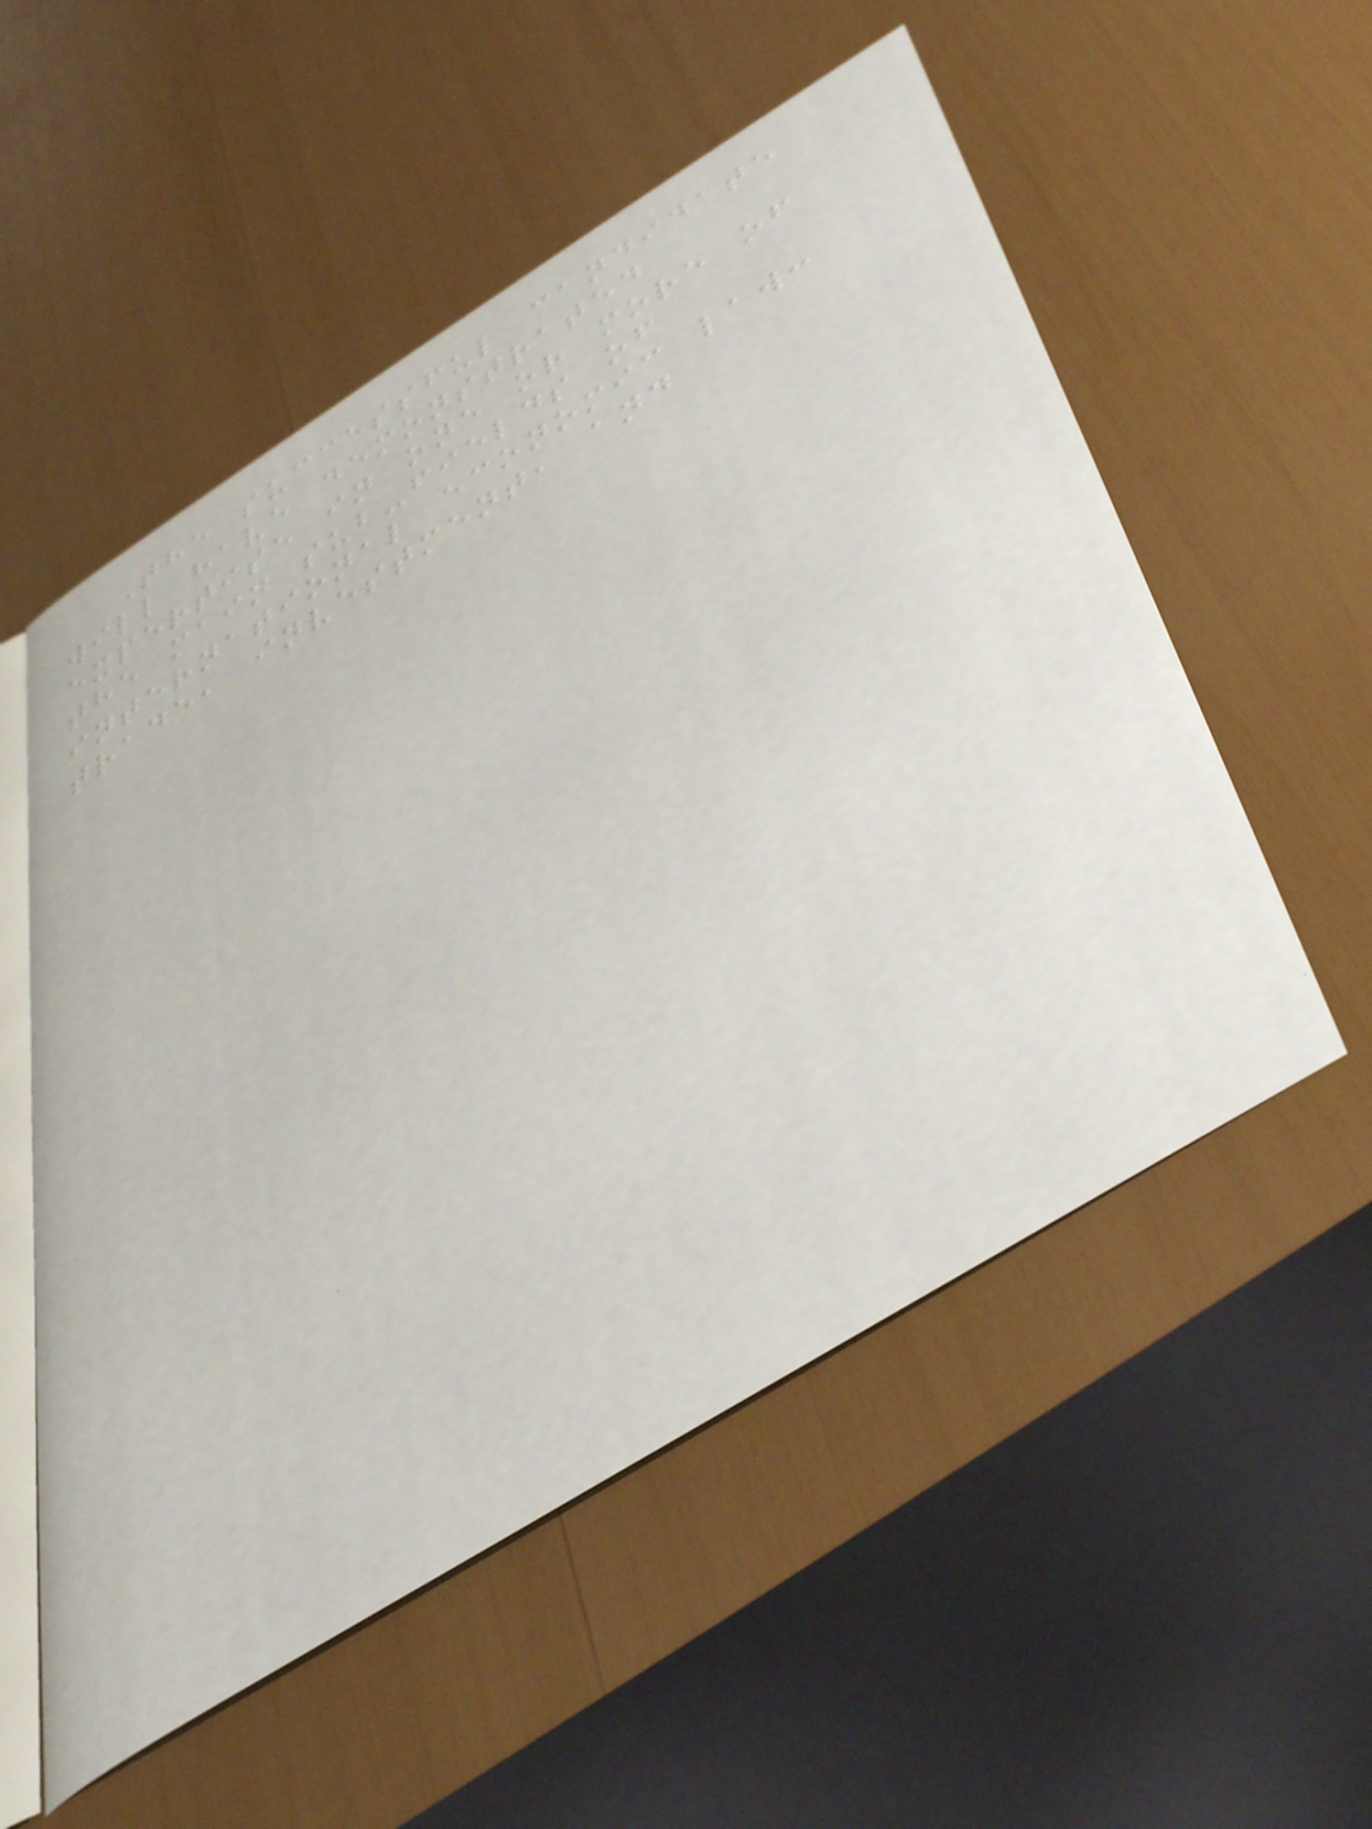The successful candidate
will have demonstrated
expertise in one or more of
the main sub-fields of
international economic law:
trade, investment, and
